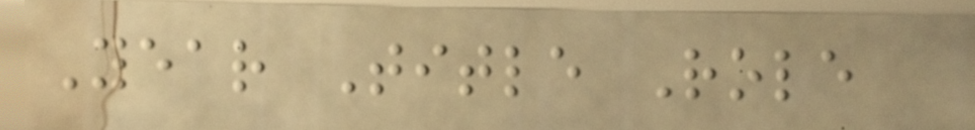Year Title Role
